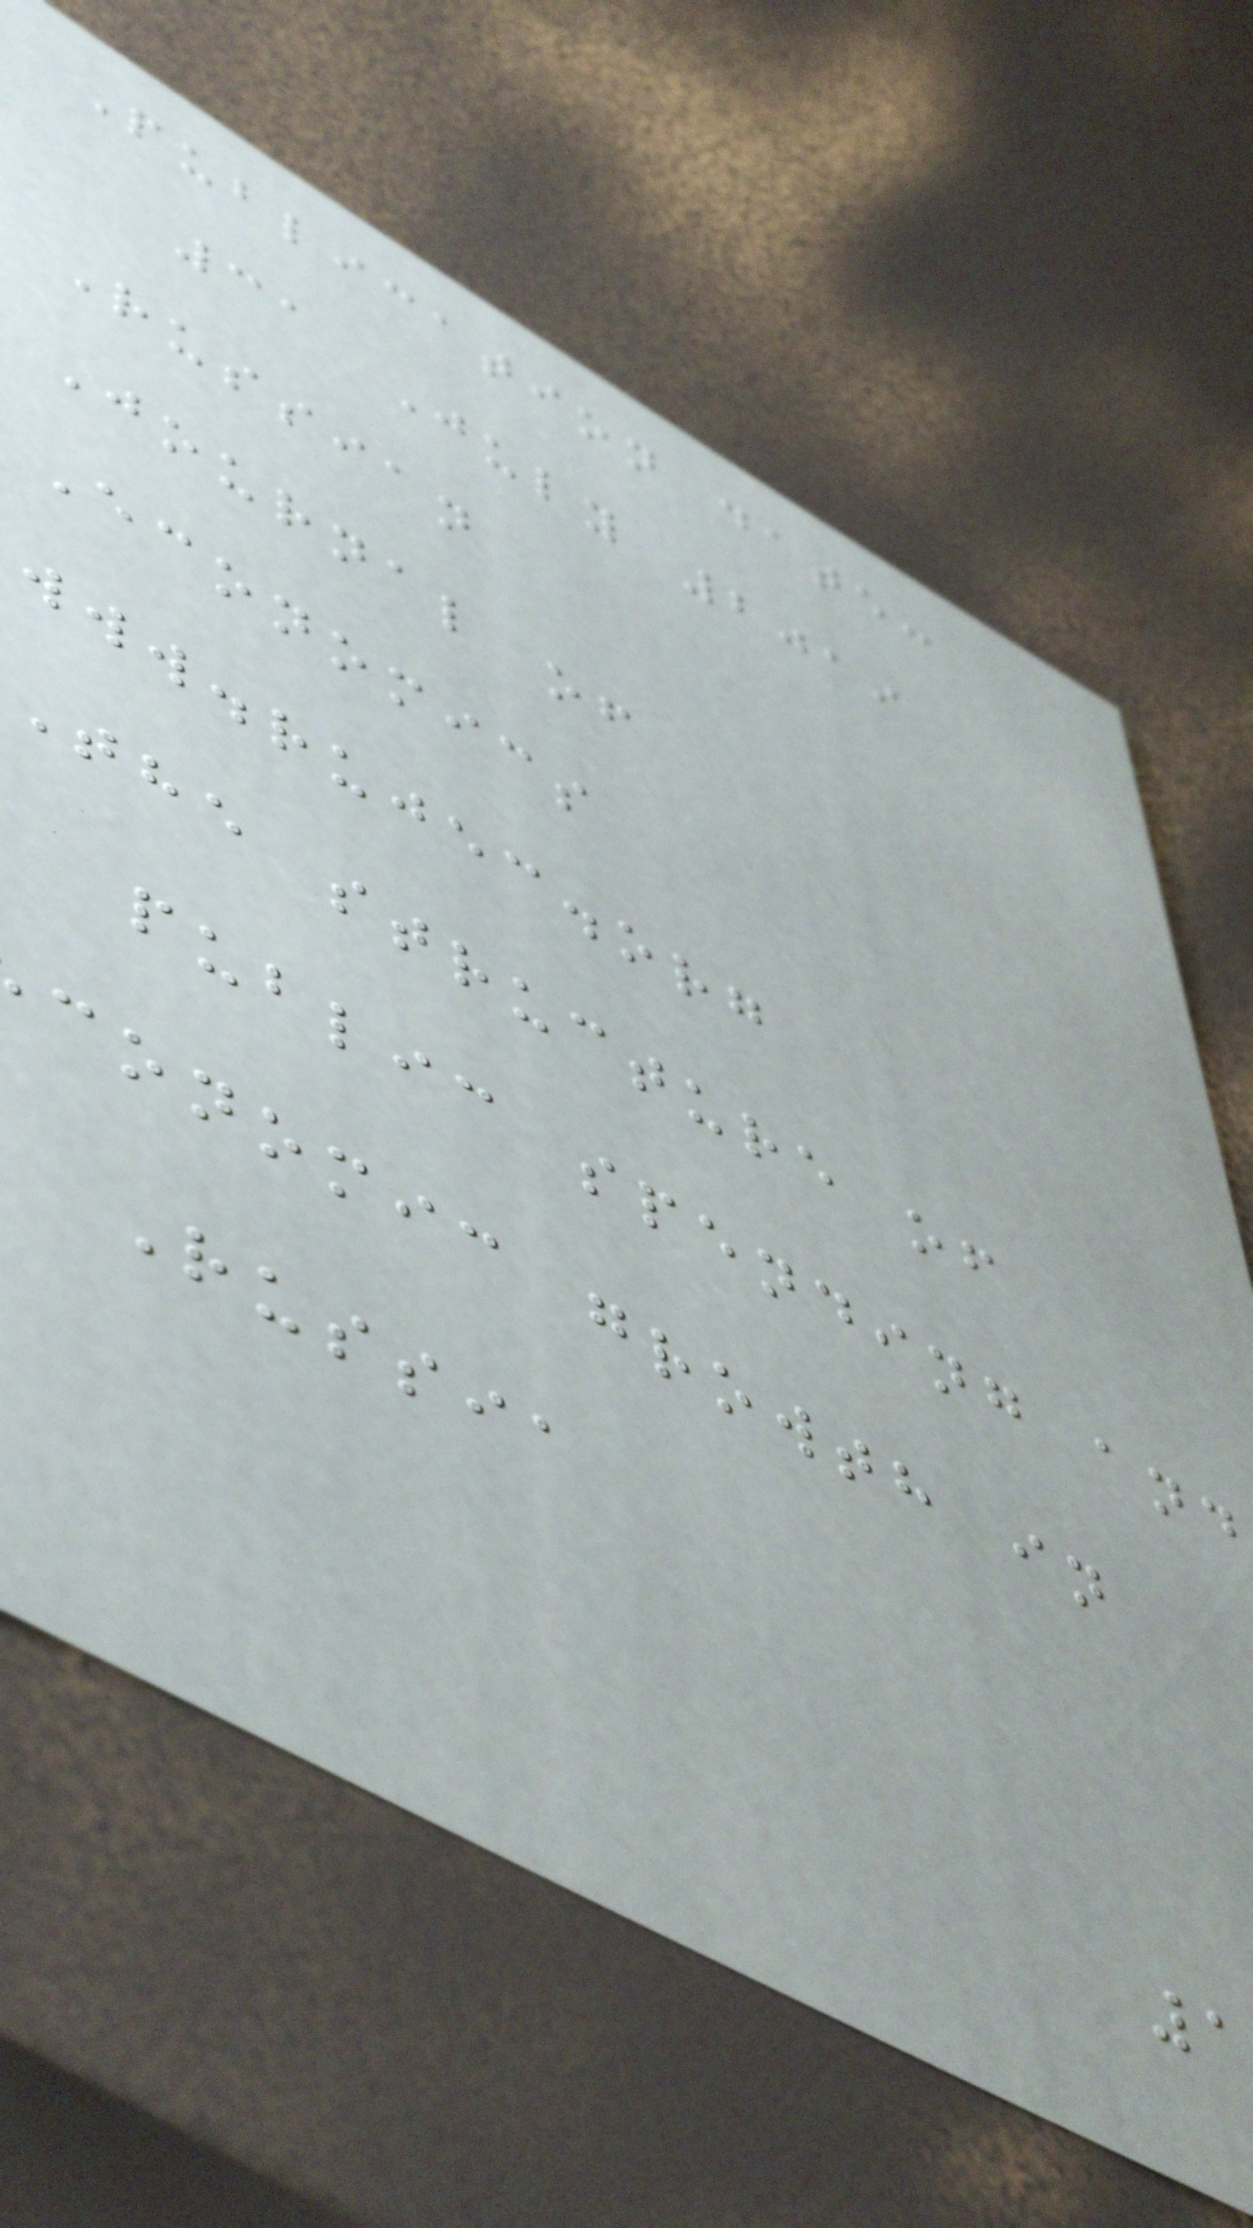Publication date:
31 July 2019
Russian
Journal of
Economics
www.rujec.org
The structure of
public spending and
conomic growth in
Russia
